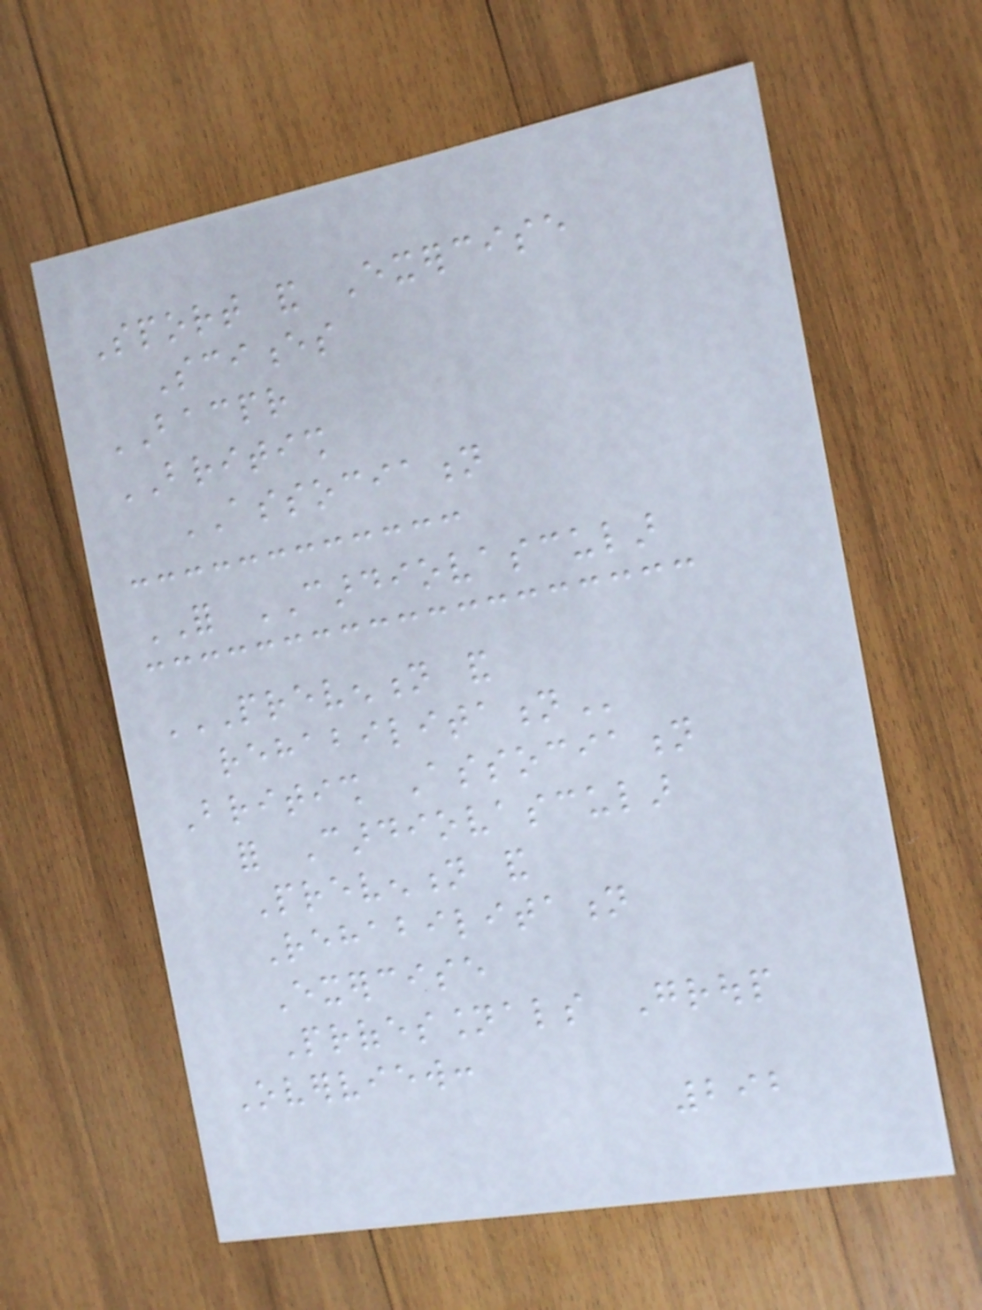Sport and Exercise
Sciences
BACPR
BRITISH
ASSOCIATION
FOR CARDIOVASCULAR
PREVENTION AND
REHABILITATION
British Association
for Cardiovascular
Prevention and
Rehabilitation
Exercise
Professionals Group
Overview:
292
